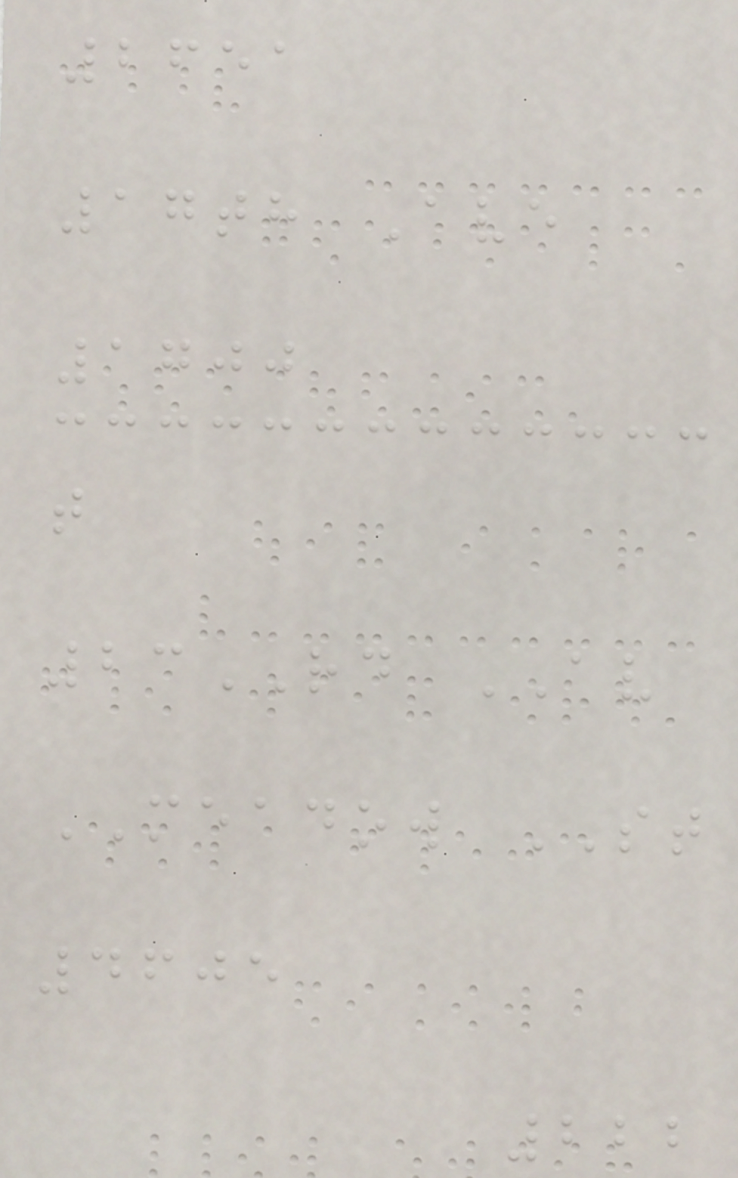2651
17th Ave
1700
t
23RD AV
MEADOW ST
4605
222
